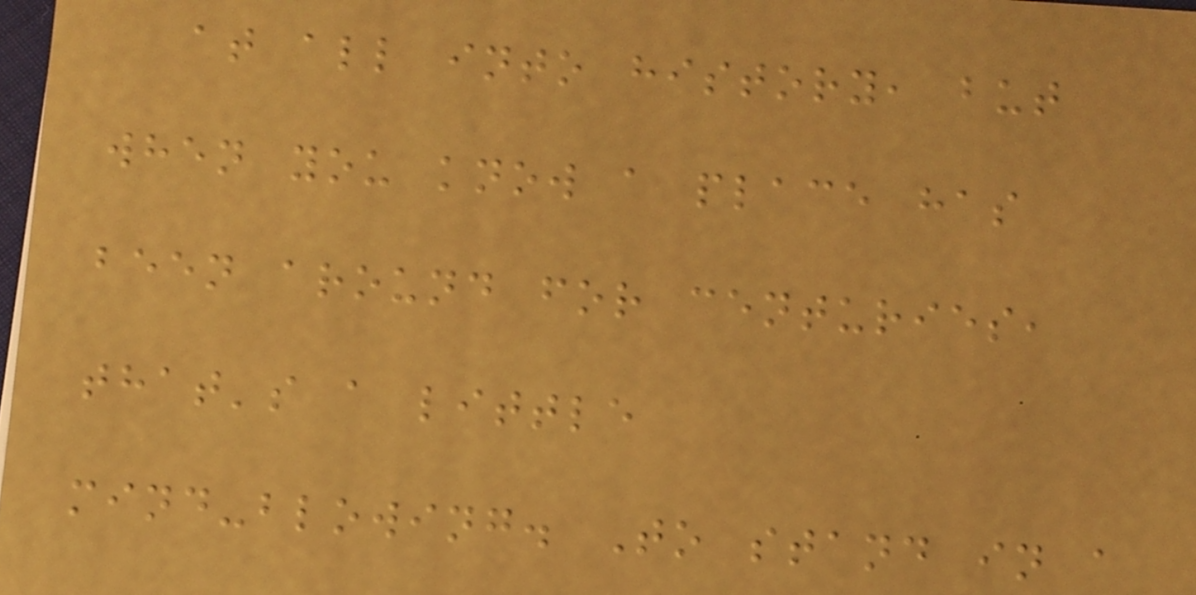at all into history, but
when you know a place has
been around for centuries,
that's a little
mind-blowing. To stand in a
